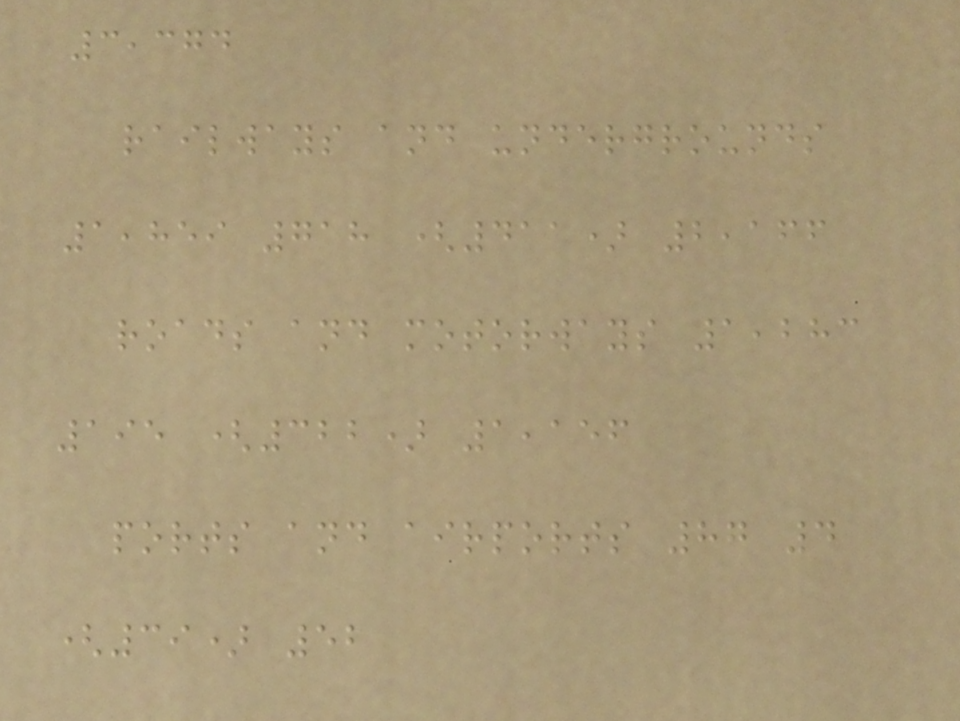3,374
railways and undergrounds
1,859 718 (411) 2,166
roads and motorways 1,283
195 (322) 1,156
ports and airports 87 4
(39) 52
